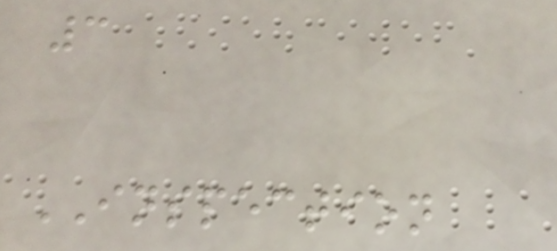3
INSPECTION
